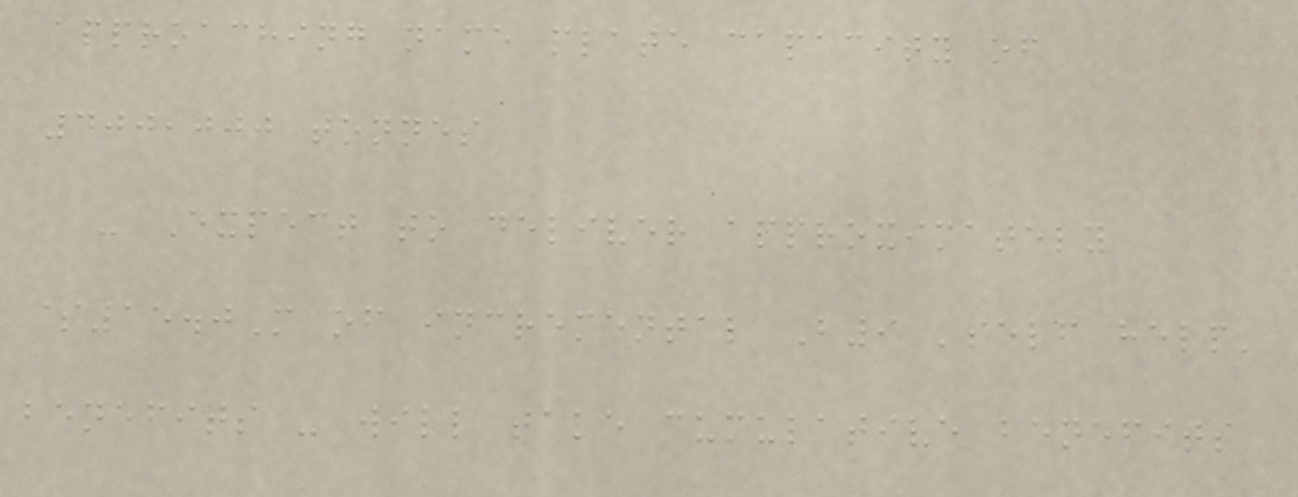approaching name plate capacity of
400,000 tonnes
- Expect to deliver approximately
$15.0M of incremental B9 'self help'
benefits - will take cumulative benefits
